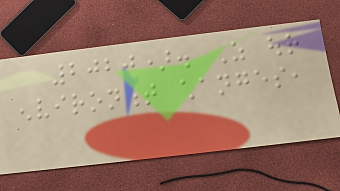2020). As our
environment changes,
